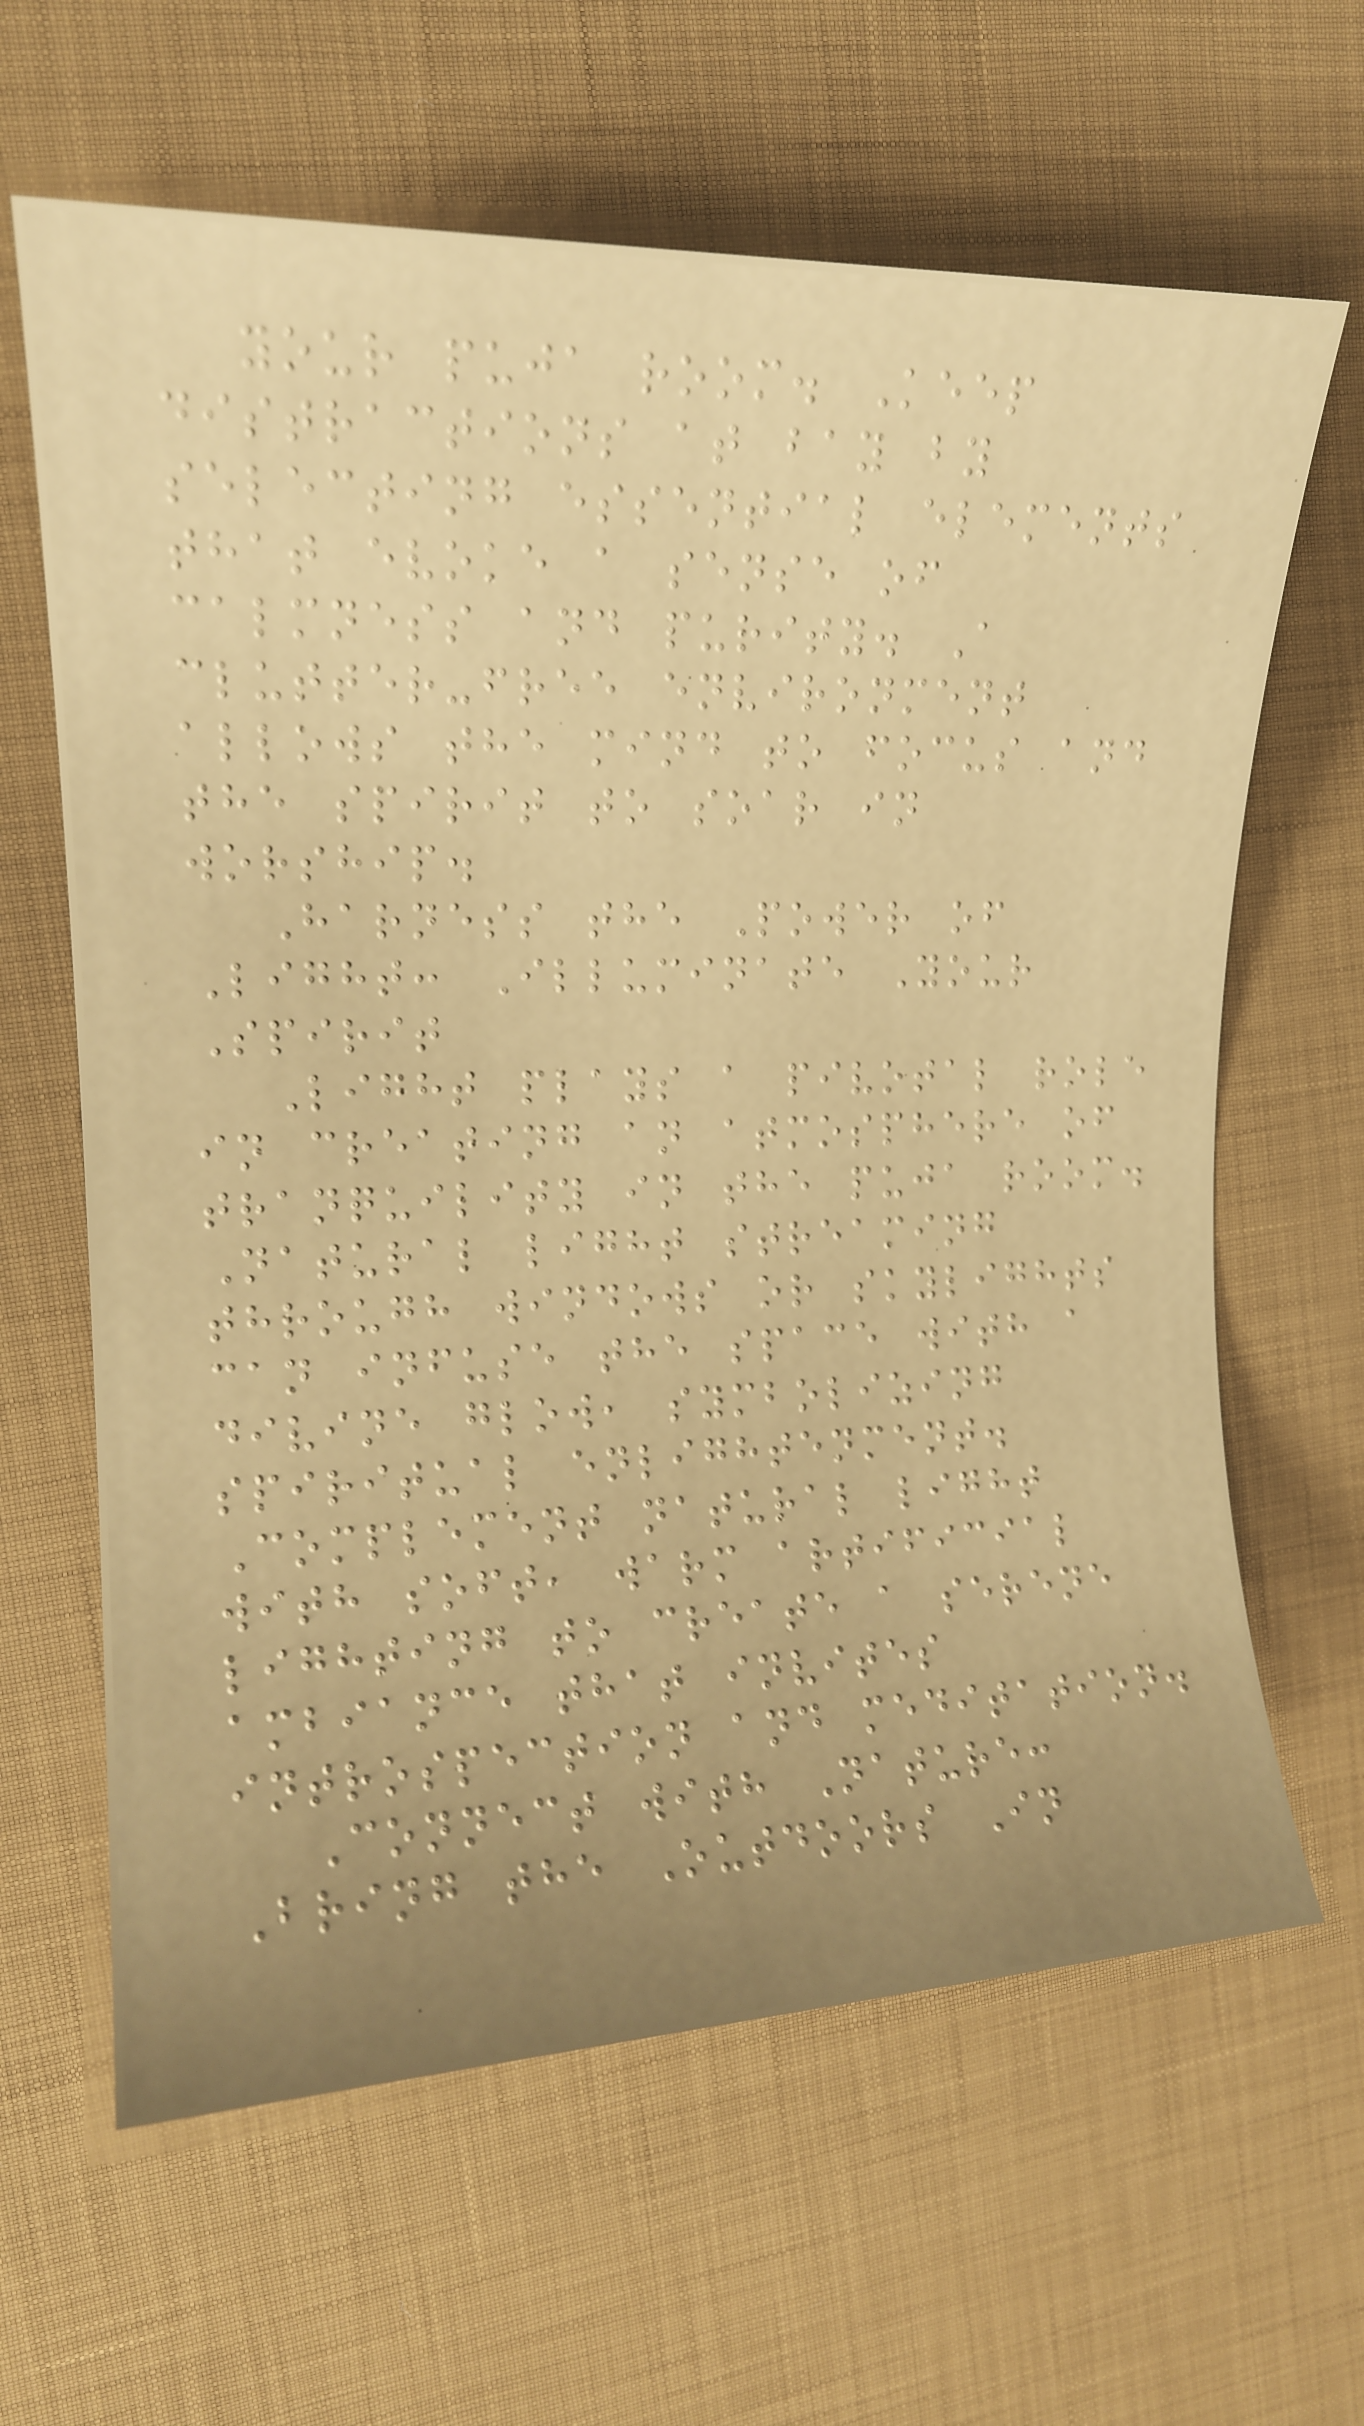your puja room. Keep
distractions at bay by
selecting essential elements
that evoke a sense of
calmness and purity. A
clutter-free environment
allows the mind to focus and
the spirit to soar in
worship.
Harness the Power of
Light: Illuminate Your
Spirit
Light plays a pivotal role
in creating an atmosphere of
tranquility in the puja room.
Natural light streaming
through windows or skylights
can infuse the space with a
divine glow, symbolizing
spiritual enlightenment.
Complement natural light
with soft, warm artificial
lighting to create a serene
ambiance that invites
introspection and meditation.
Connect with Nature:
Bring the Outdoors In
